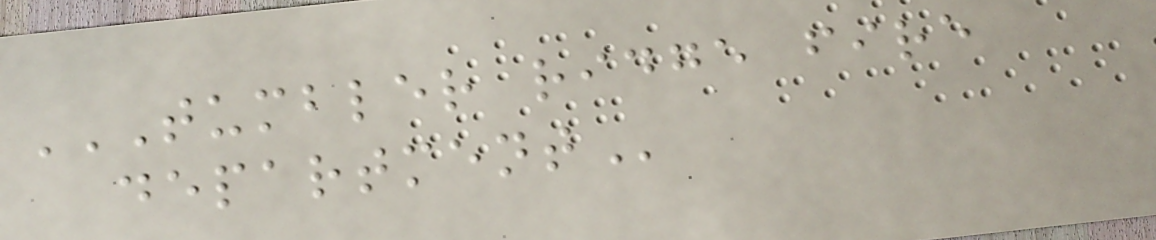TUMBLER RIDGE FIRE
DEPARTMENT
